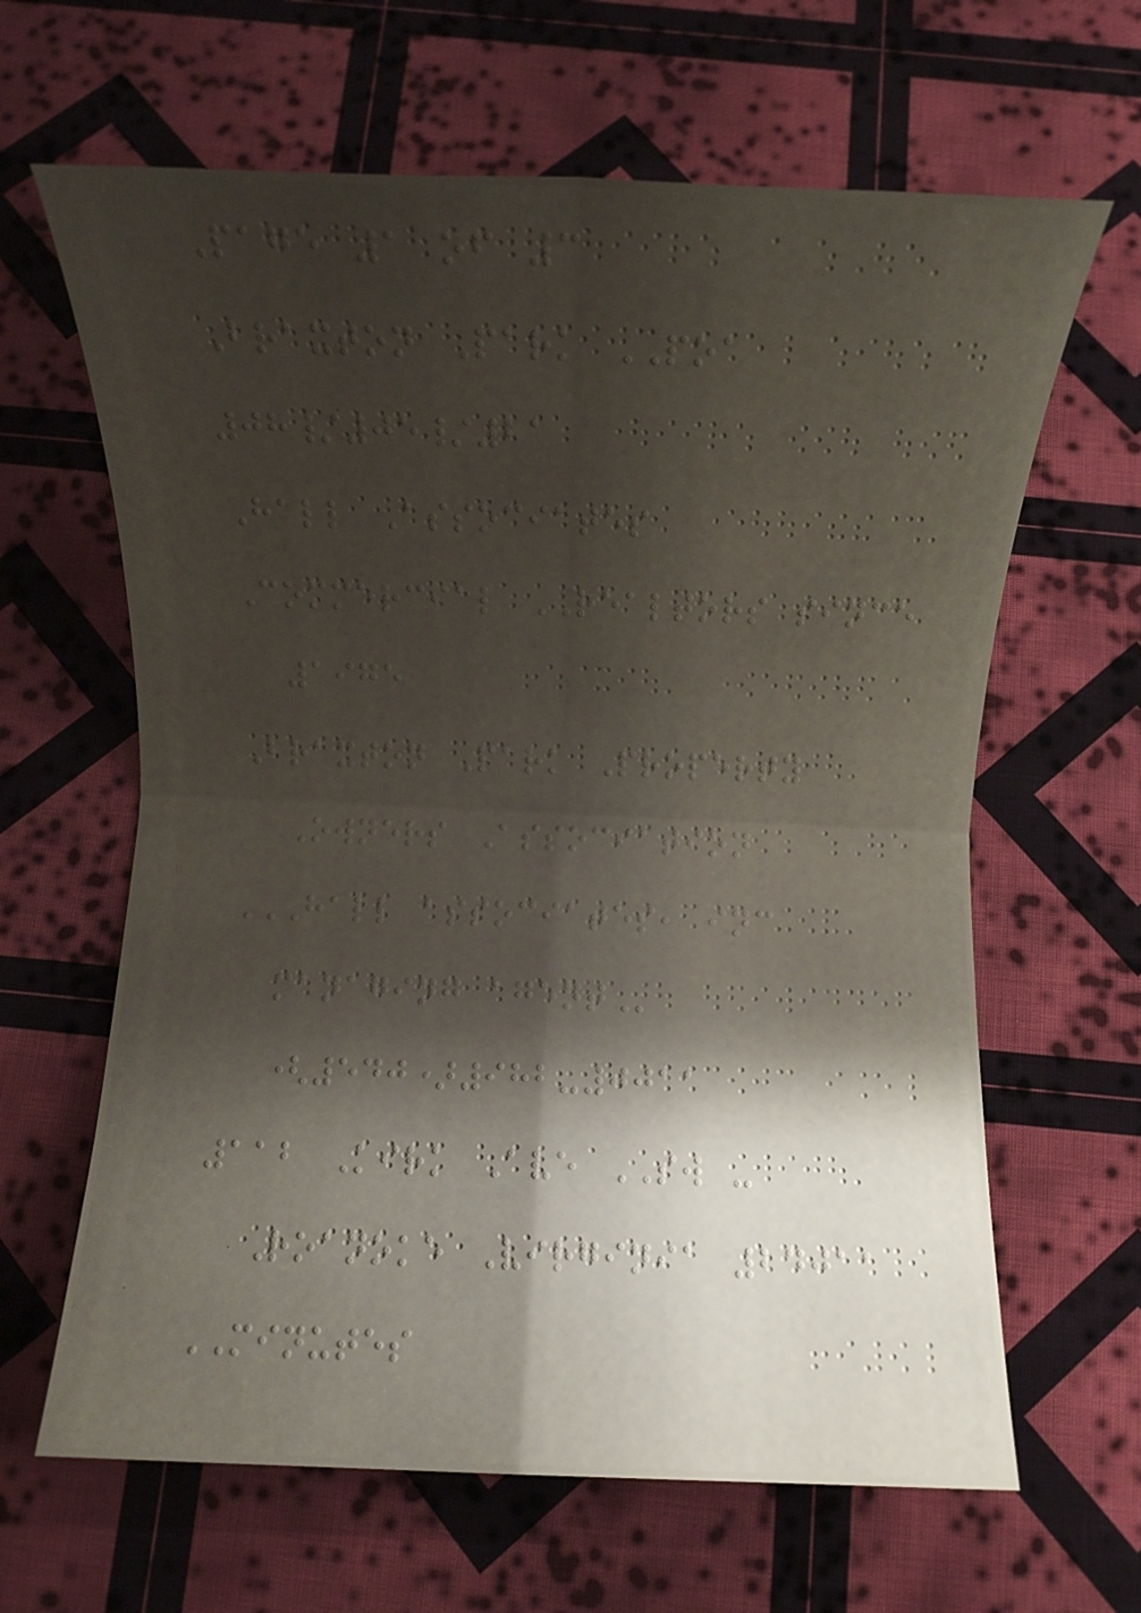Page 1 of 3
Braxton Park POA
08/05/21
Hall Associates
Commercial REALTORS since
1975
Braxton Park Property
Owners Association
HALL ASSOCIATES, INC
MANAGING AGENT
(540)982-0011
112 Kirk Ave SW -
Roanoke Virginia 24011
MINUTES
